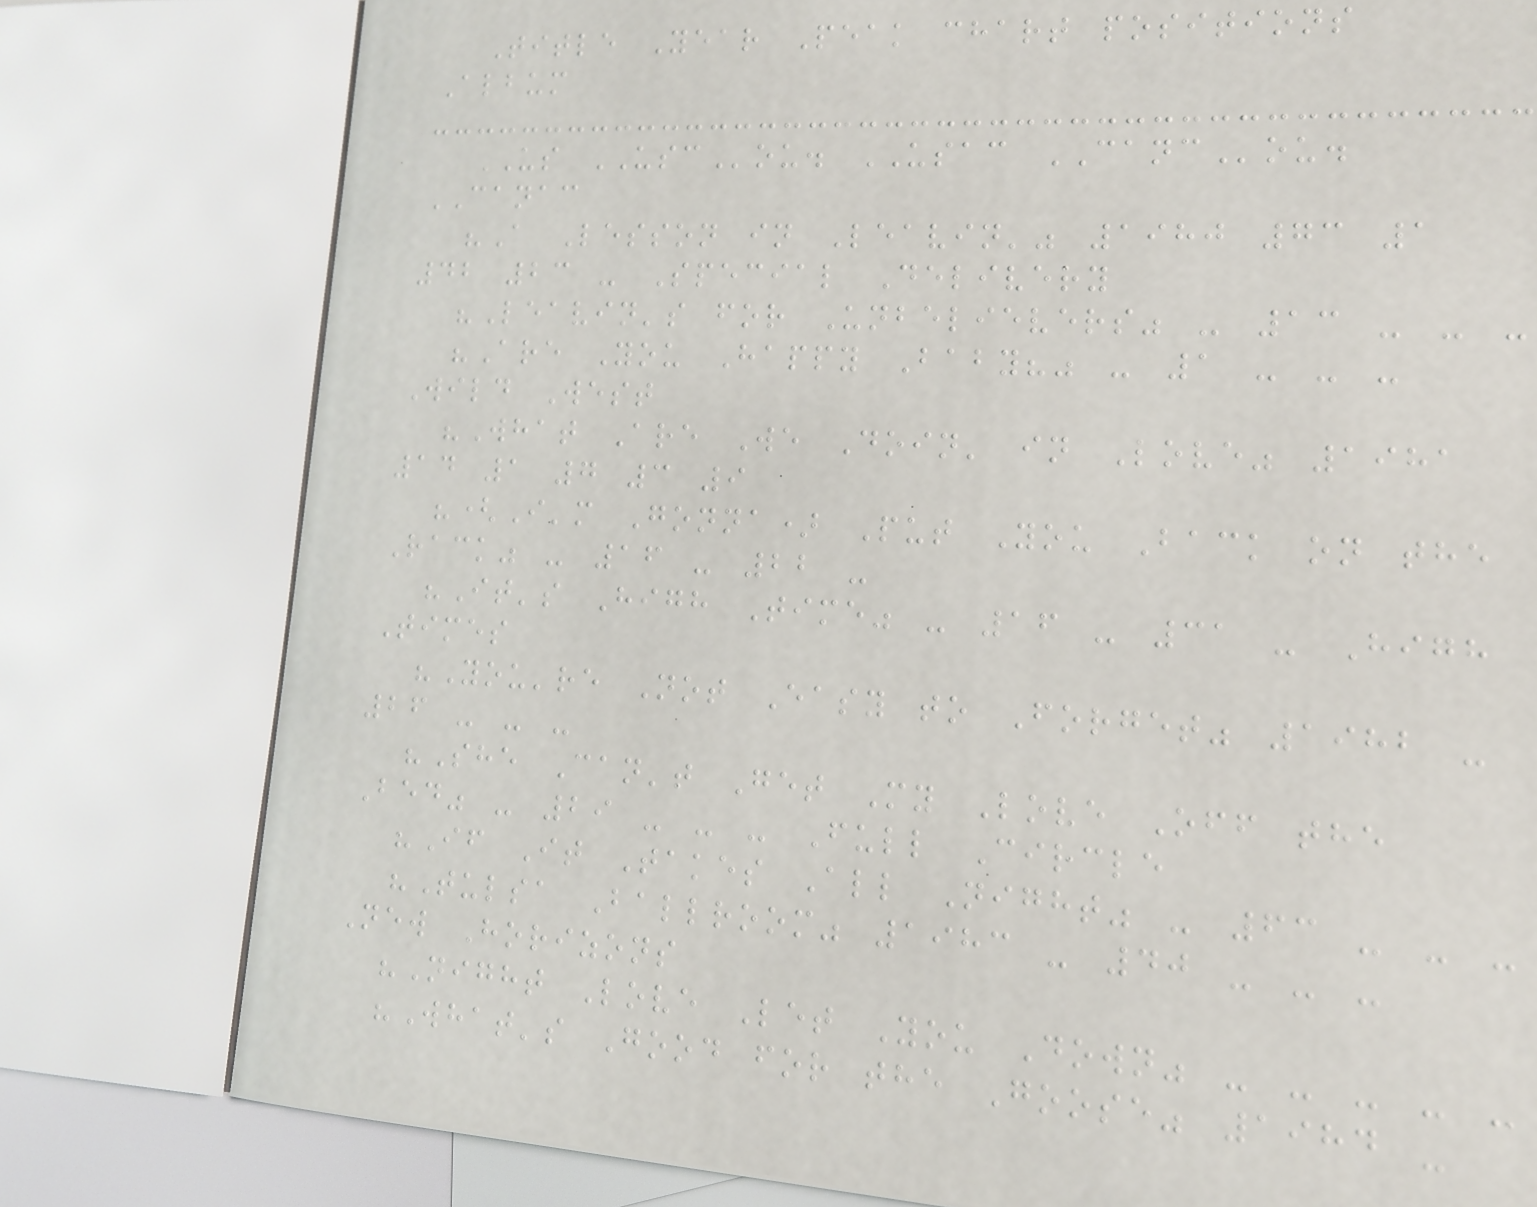Title Year Peak chart positions
Album
US USCou. USAC CANCou.
CANAC
"A Lesson in Leavin'" 1980 73 1
42 23 - Special Delivery
"Leavin's for Unbelievers" - 13 - - -
"Are You Happy Baby?" - 1 - - -
Wild West
"What Are We Doin' in Love" 1981
14 1 7 3 9
"(I'm Gonna) Put You Back on the
Rack" - 16 - 22 -
"It's High Time" - 16 - 31 - High
Times
"You're Not Easy to Forget" 1982 -
26 - - -
"She Can't Get My Love Off the
Bed" - 29 - - - Full Circle
"If It Takes All Night" - 63 - - -
"Tulsa Ballroom" 1983 - 40 - - -
New Horizons
"Night Love Let You Down" - - - - -
"What's Good for the Goose" 1984 -
